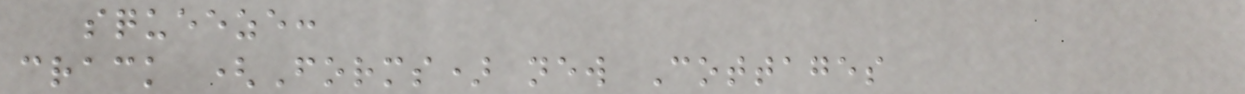squeeze:
crack (Forms) new Cottages
